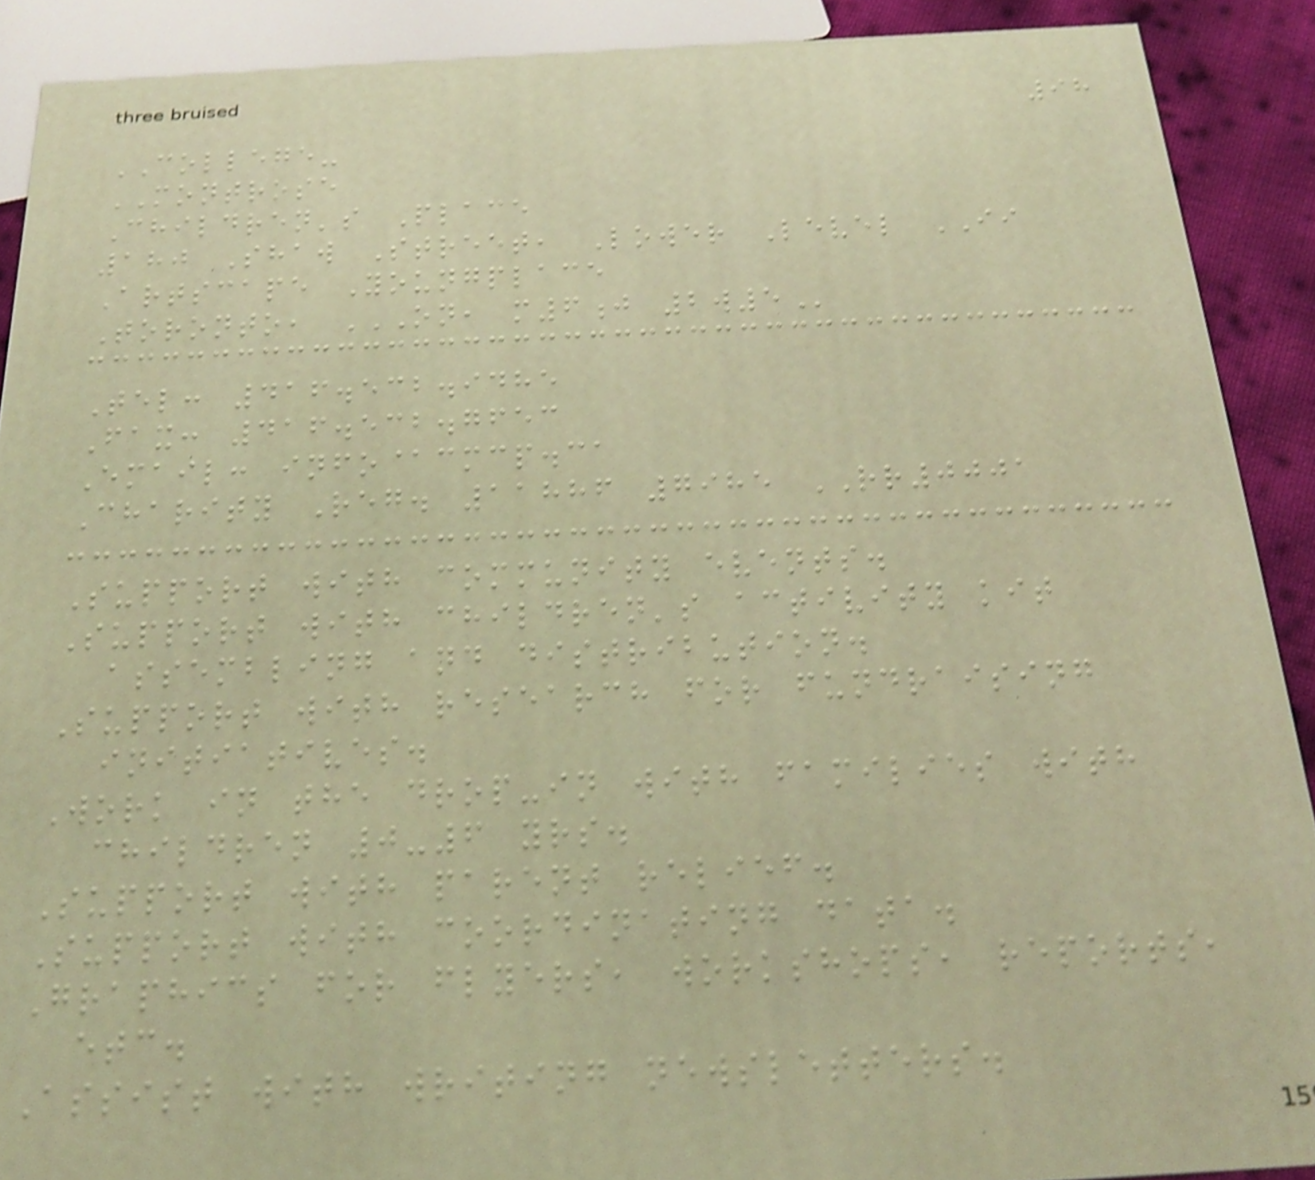98
COLLEGE-
MONTROSE
Children's Place
180 Shaw Street, Lower Level II
Artscape Youngplace
Toronto, ON, M6J 2W5
Tel: 416.532.9485
Fax: 416.532.7653
Email: info@cmcp.ca
Charity Reg. 11886 7985 RR0001
Support with community events.
Support with children's activity kit
assembling and distribution.
Support with research for fundraising
initiatives.
Work in the drop-in with families with
children 0-6 yrs.
Support with parent relief.
Support with coordinating data.
Graphics for flyers, workshops, reports,
etc.
Assist with writing newsletters.
